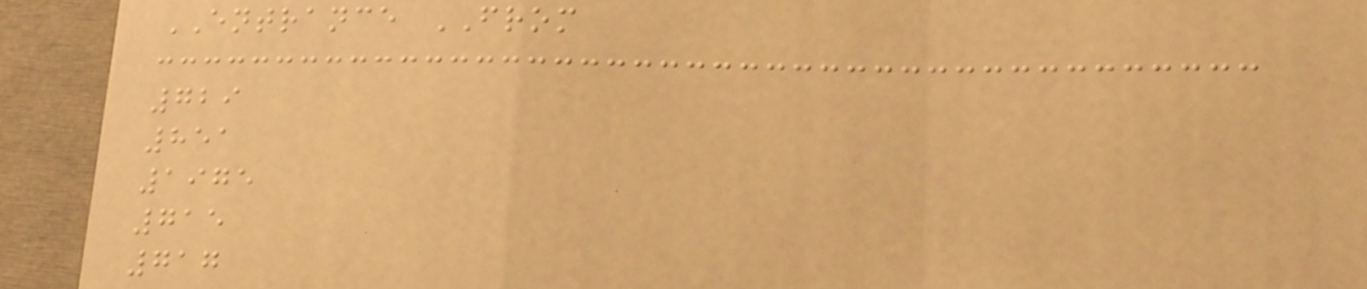ENTRANCE FROM
729
851
1975
715
717
